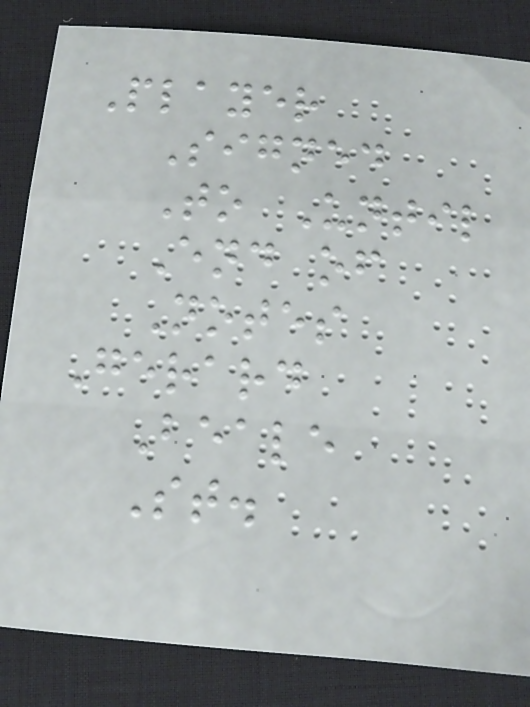Player
Signed
To Until
End of
Notes
Gerard
Beale
St.
